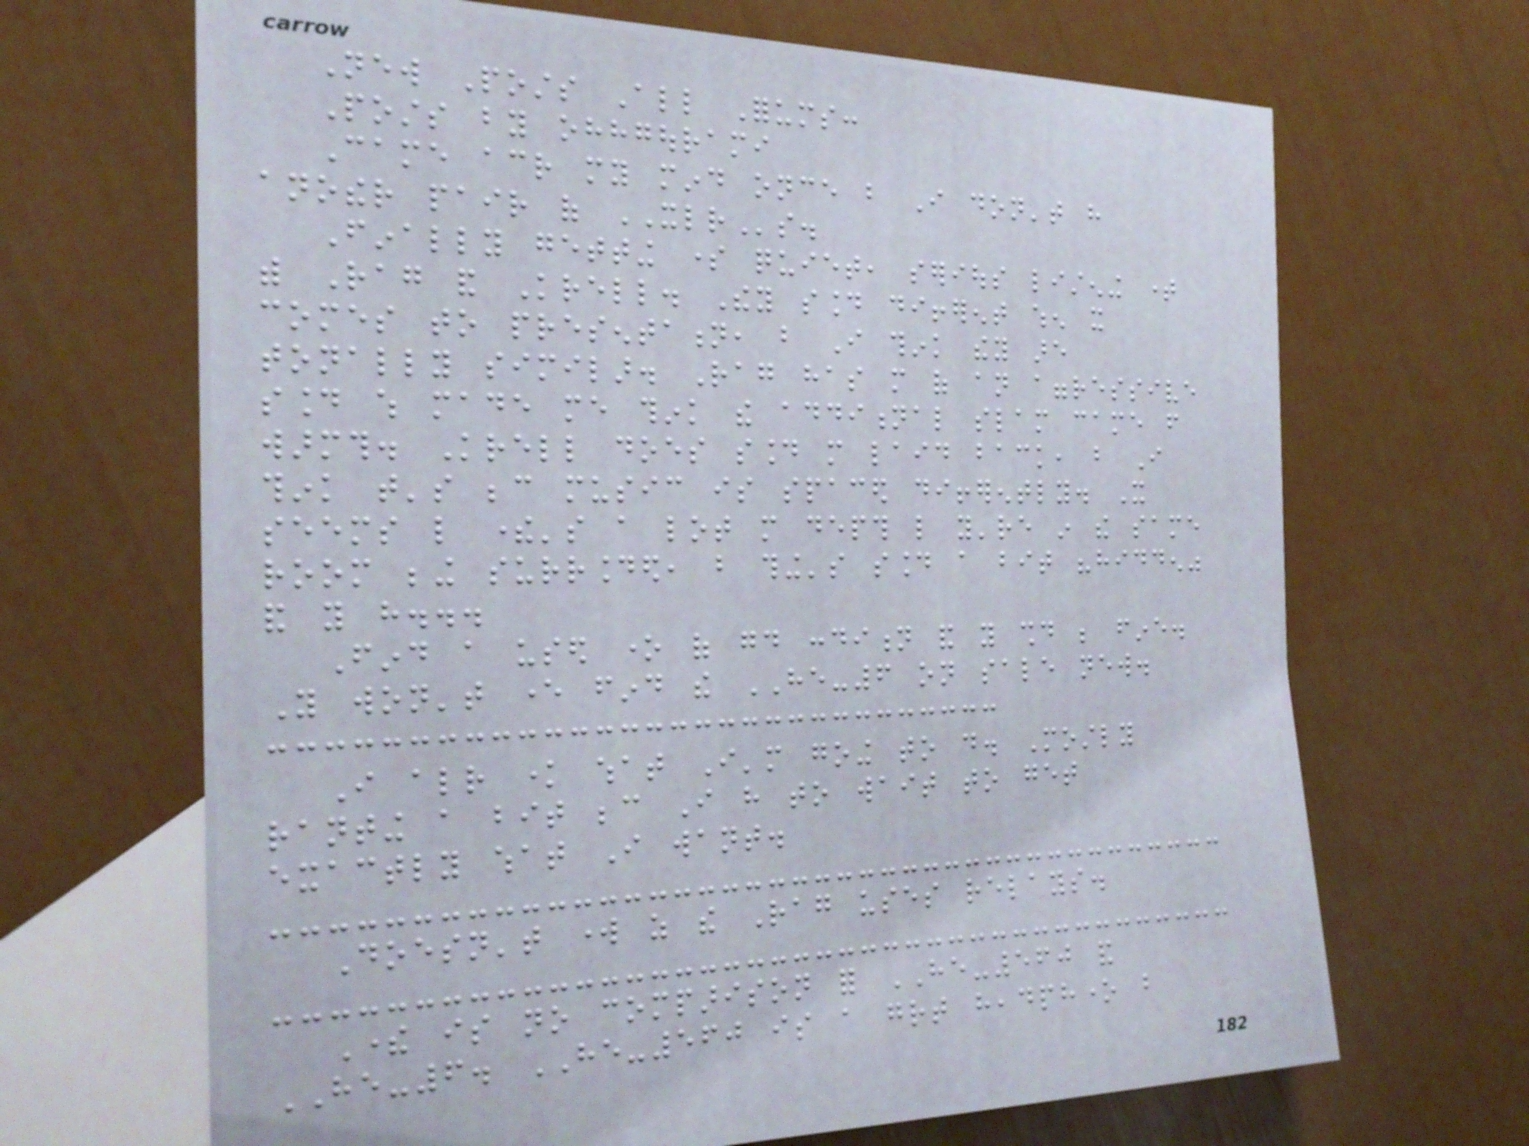New Posts All Forums:
Posts by ohhgourami
Came across my mind once but I don't have
another pair of XLRs.
Finally getting some quiet, serious listening time
with Rag and Krell. They sound different when it
comes to presentation, but I think they are
tonally similar. Rag has more of an aggressive
sound which made me think the additional slam came from
warmth. Krell does sound more laid back, but I
think that's because music is spaced differently. It
seems like there's a lot more depth like you're in the same
room being surrounded, but thing's sound a bit "hidden"
and you have...
Find a used one of good condition and you should be fine.
You won't ever find the HE-6 on sale new.
I already know what I'm going to do. Mostly
ranting a bit because I have to wait to get
exactly what I want.
Doesn't work as the Rag uses relays.
There is no comparison for HE-560 and
HE-6. HE-560 is a great headphone but
